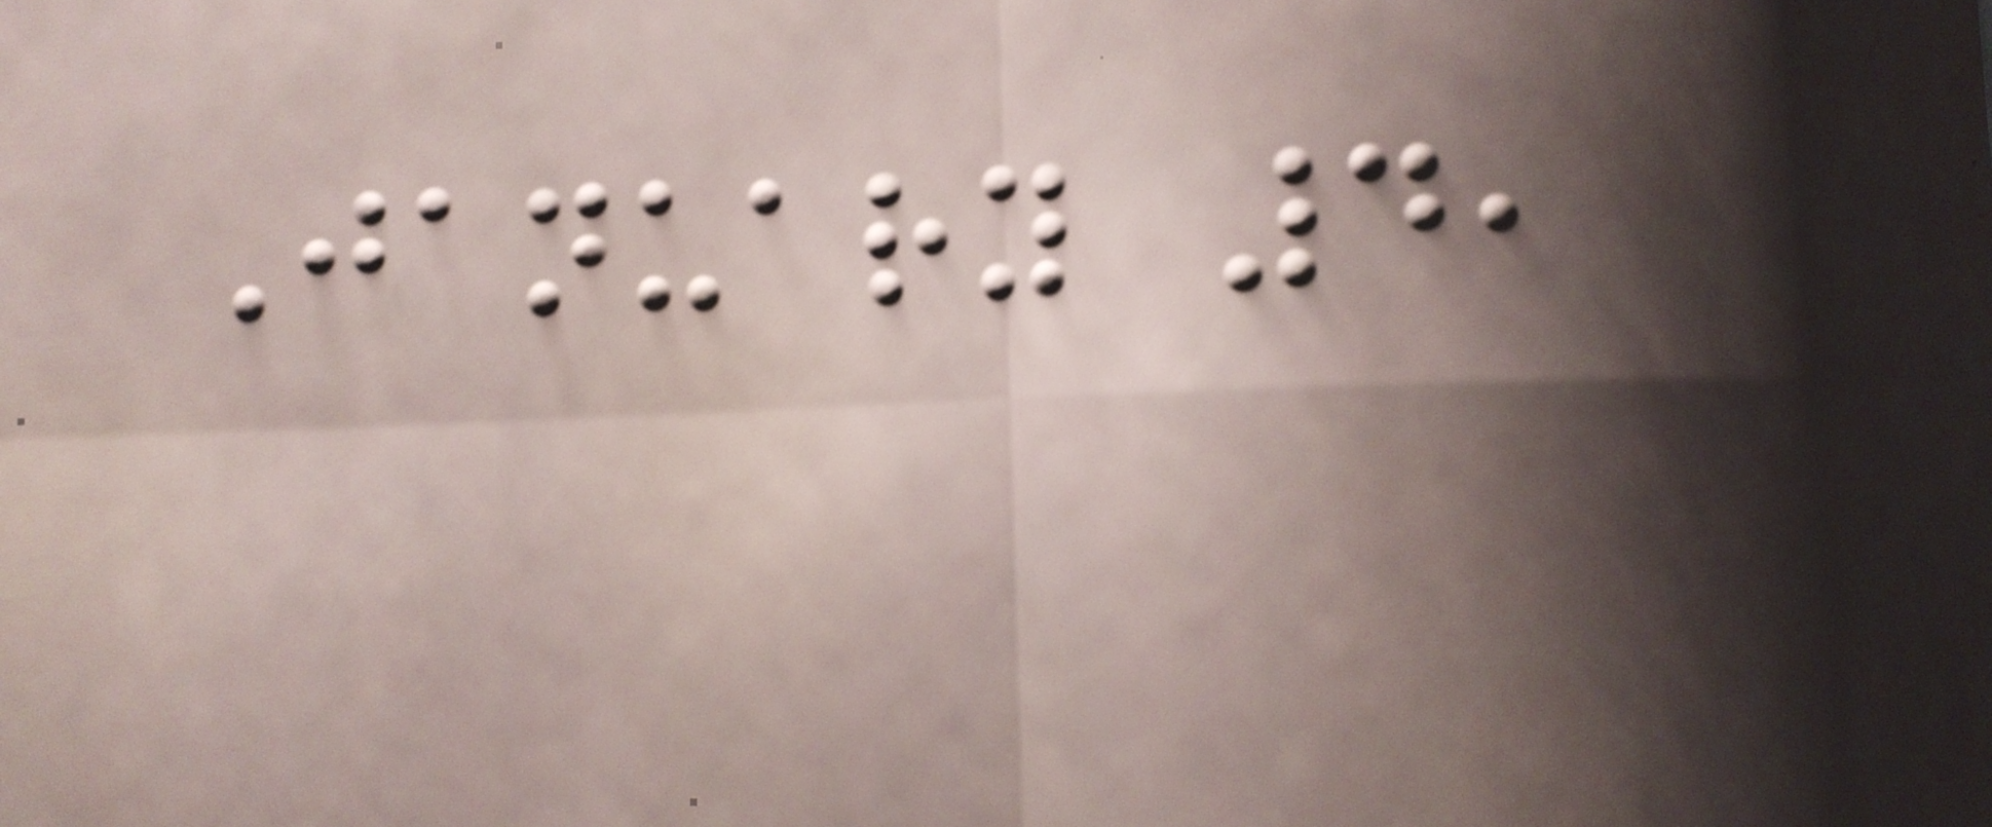January 4,
